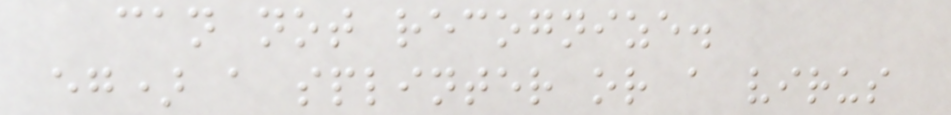can not recognize.
eg) a splinter or a virus
